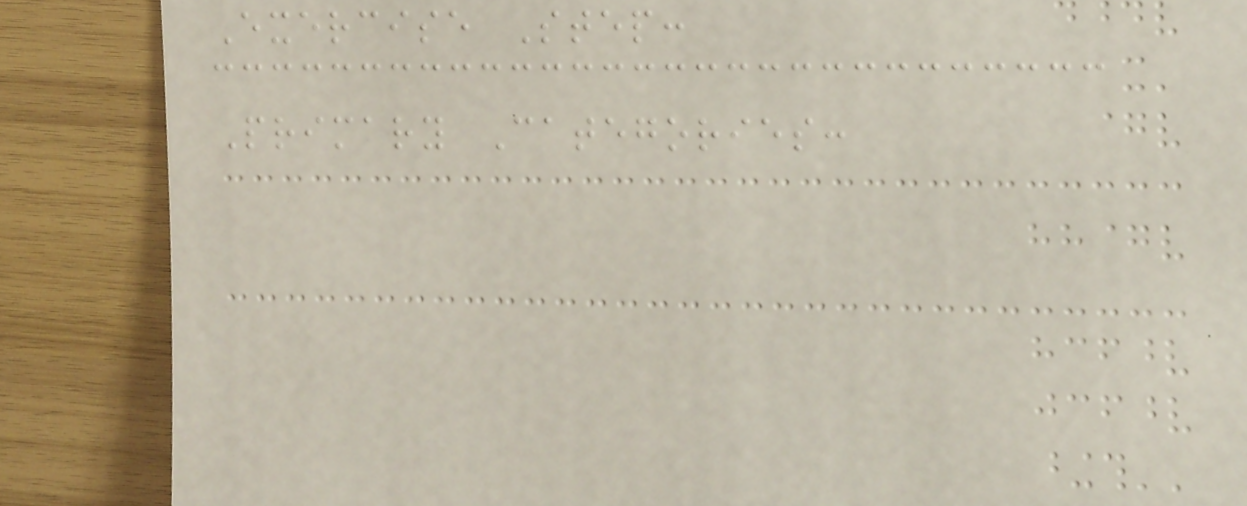Exercise Step:
Primary Categories:
